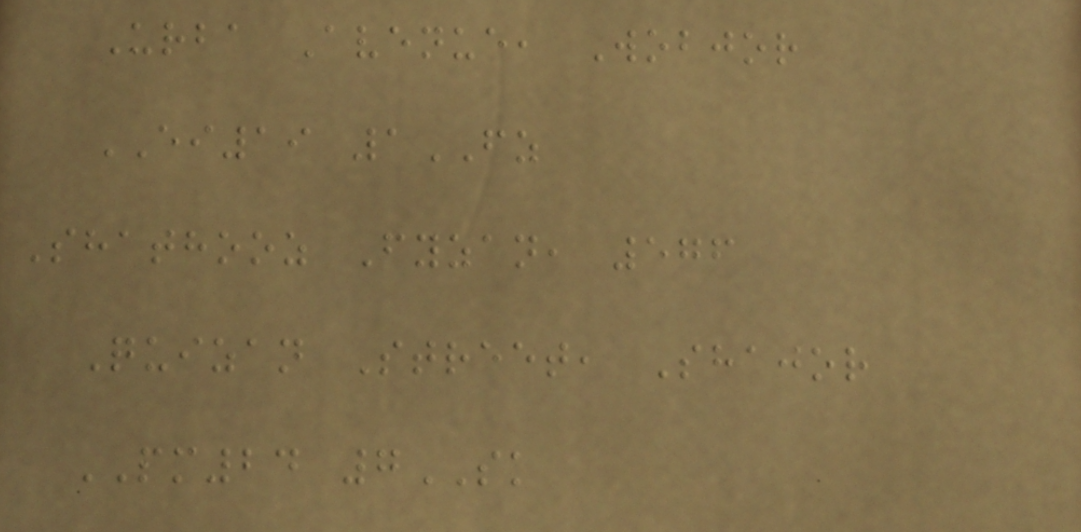Urba Avenue, Wobjor
EI19 1FZ
Shathooz Fyzan, 576
Quizan Street, Shajor
PM24 7SK
